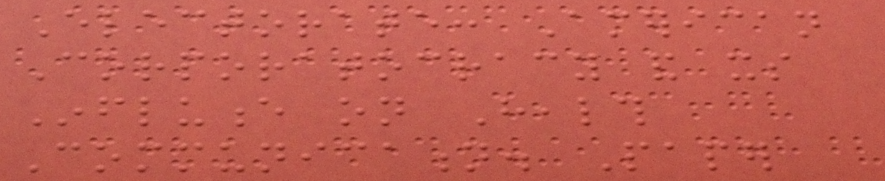Electorate: American
Corporatocracy and its
Influence on Health
Communication. Paper
